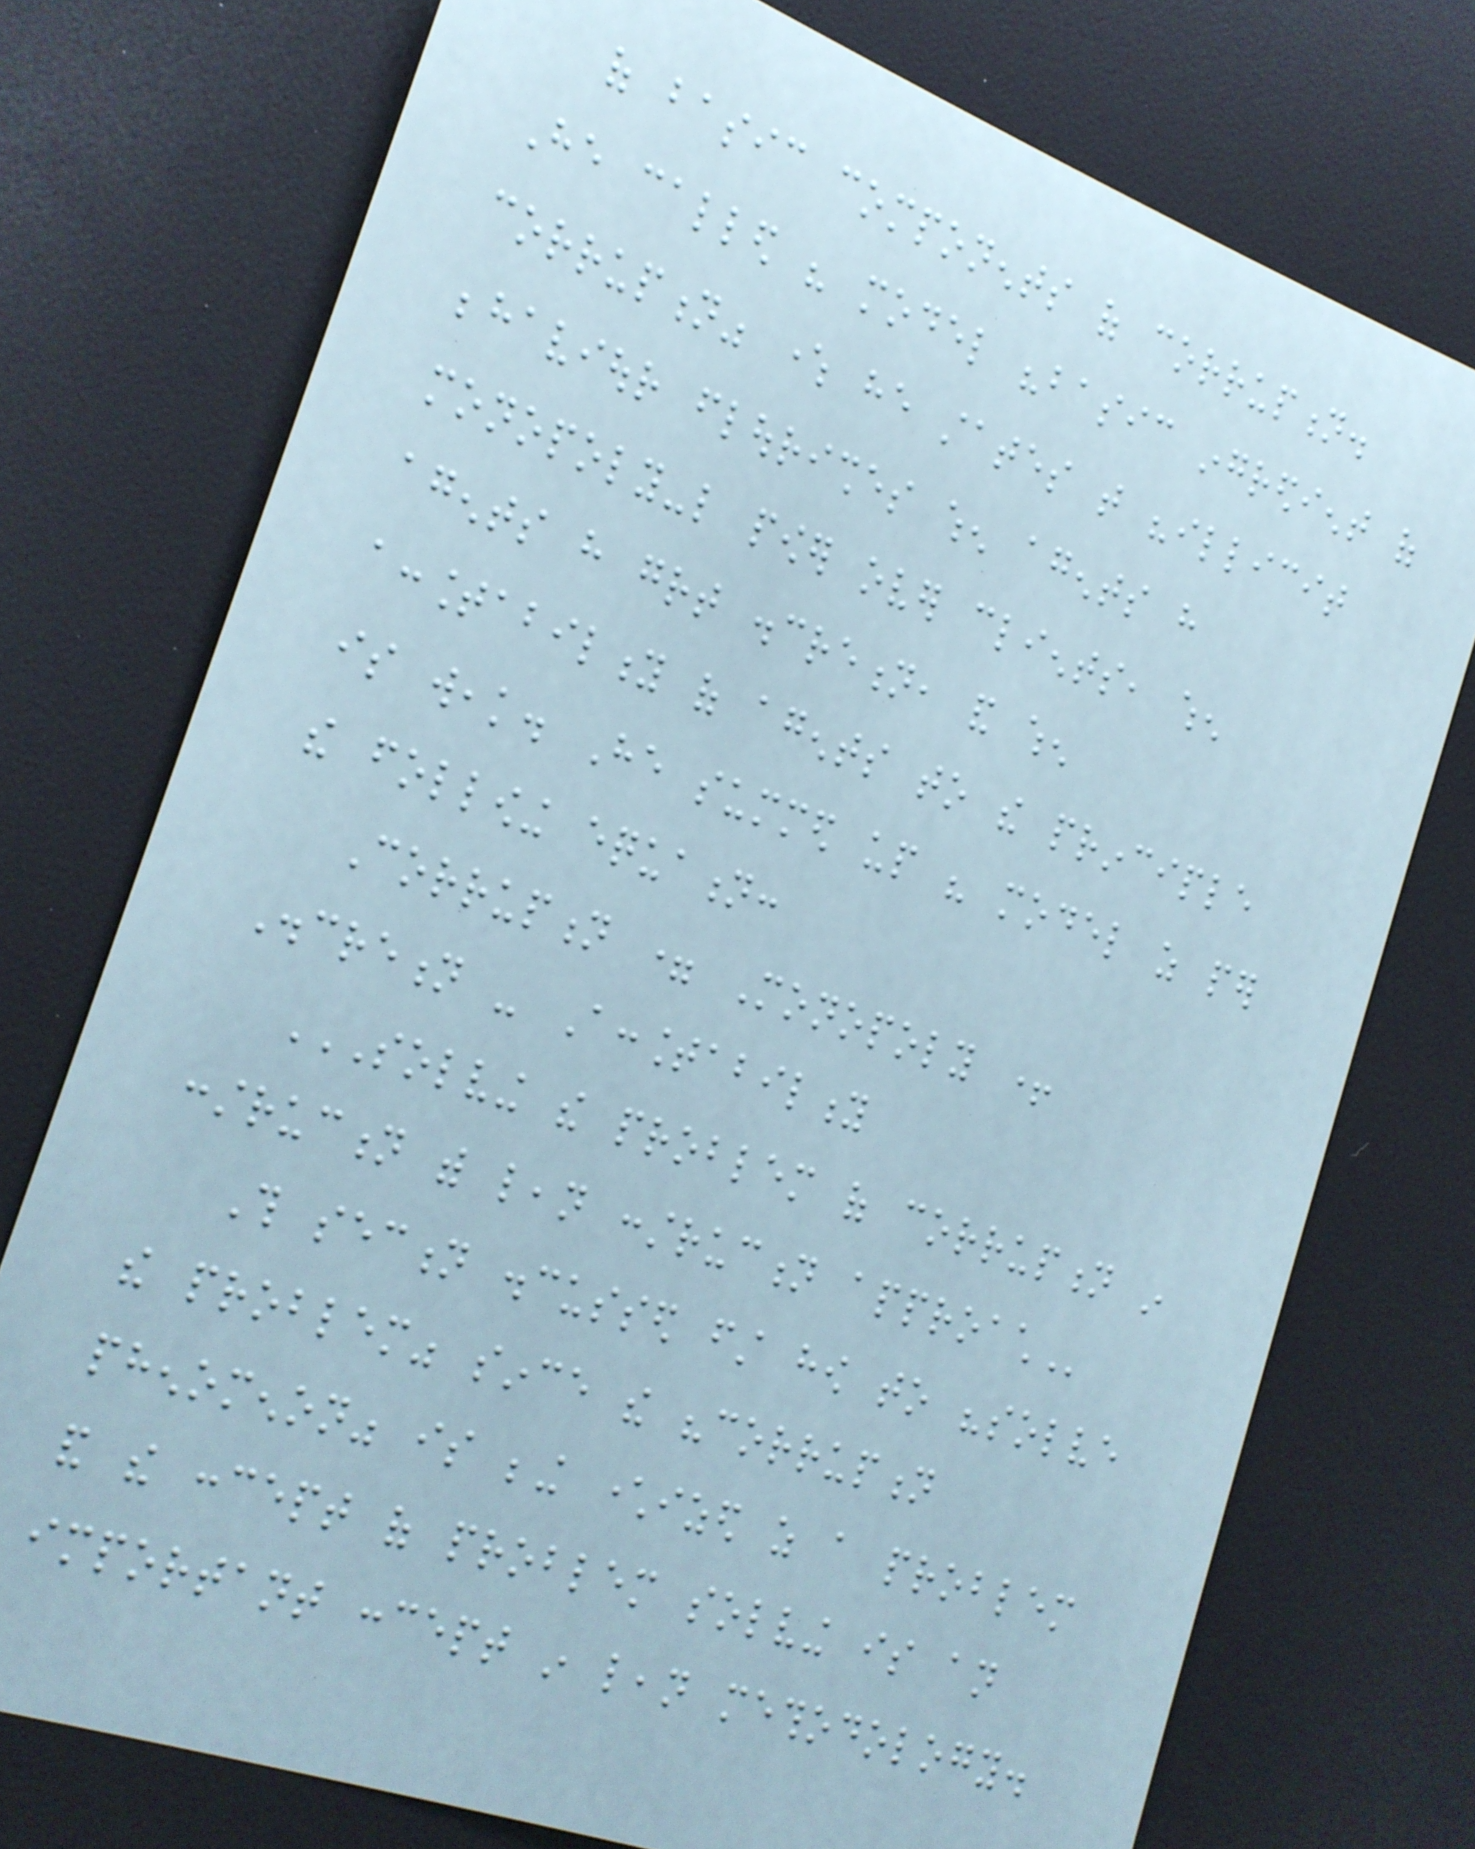of basic components of corruption.
He called his model "basic ingredient of
corruption" where he states that "illicit
behaviour flourishes when agents have
monopoly-like power over clients, when
agents have great discretion, and when
accountability of agents to the principle
is weak. He summed up his model as per
the following equation:
Corruption = Monopoly +
Discretion - Accountability
SOLVING THE PROBLEM OF CORRUPTION IN
CONSTRUCTION WITH LEAN CONSTRUCTION APPROACH
This section discussed first how to "solve
the problem" since the "corruption
phenomenon" is being characterized as a problem
and the concept of problem solving is an
important concept in lean methodology.
